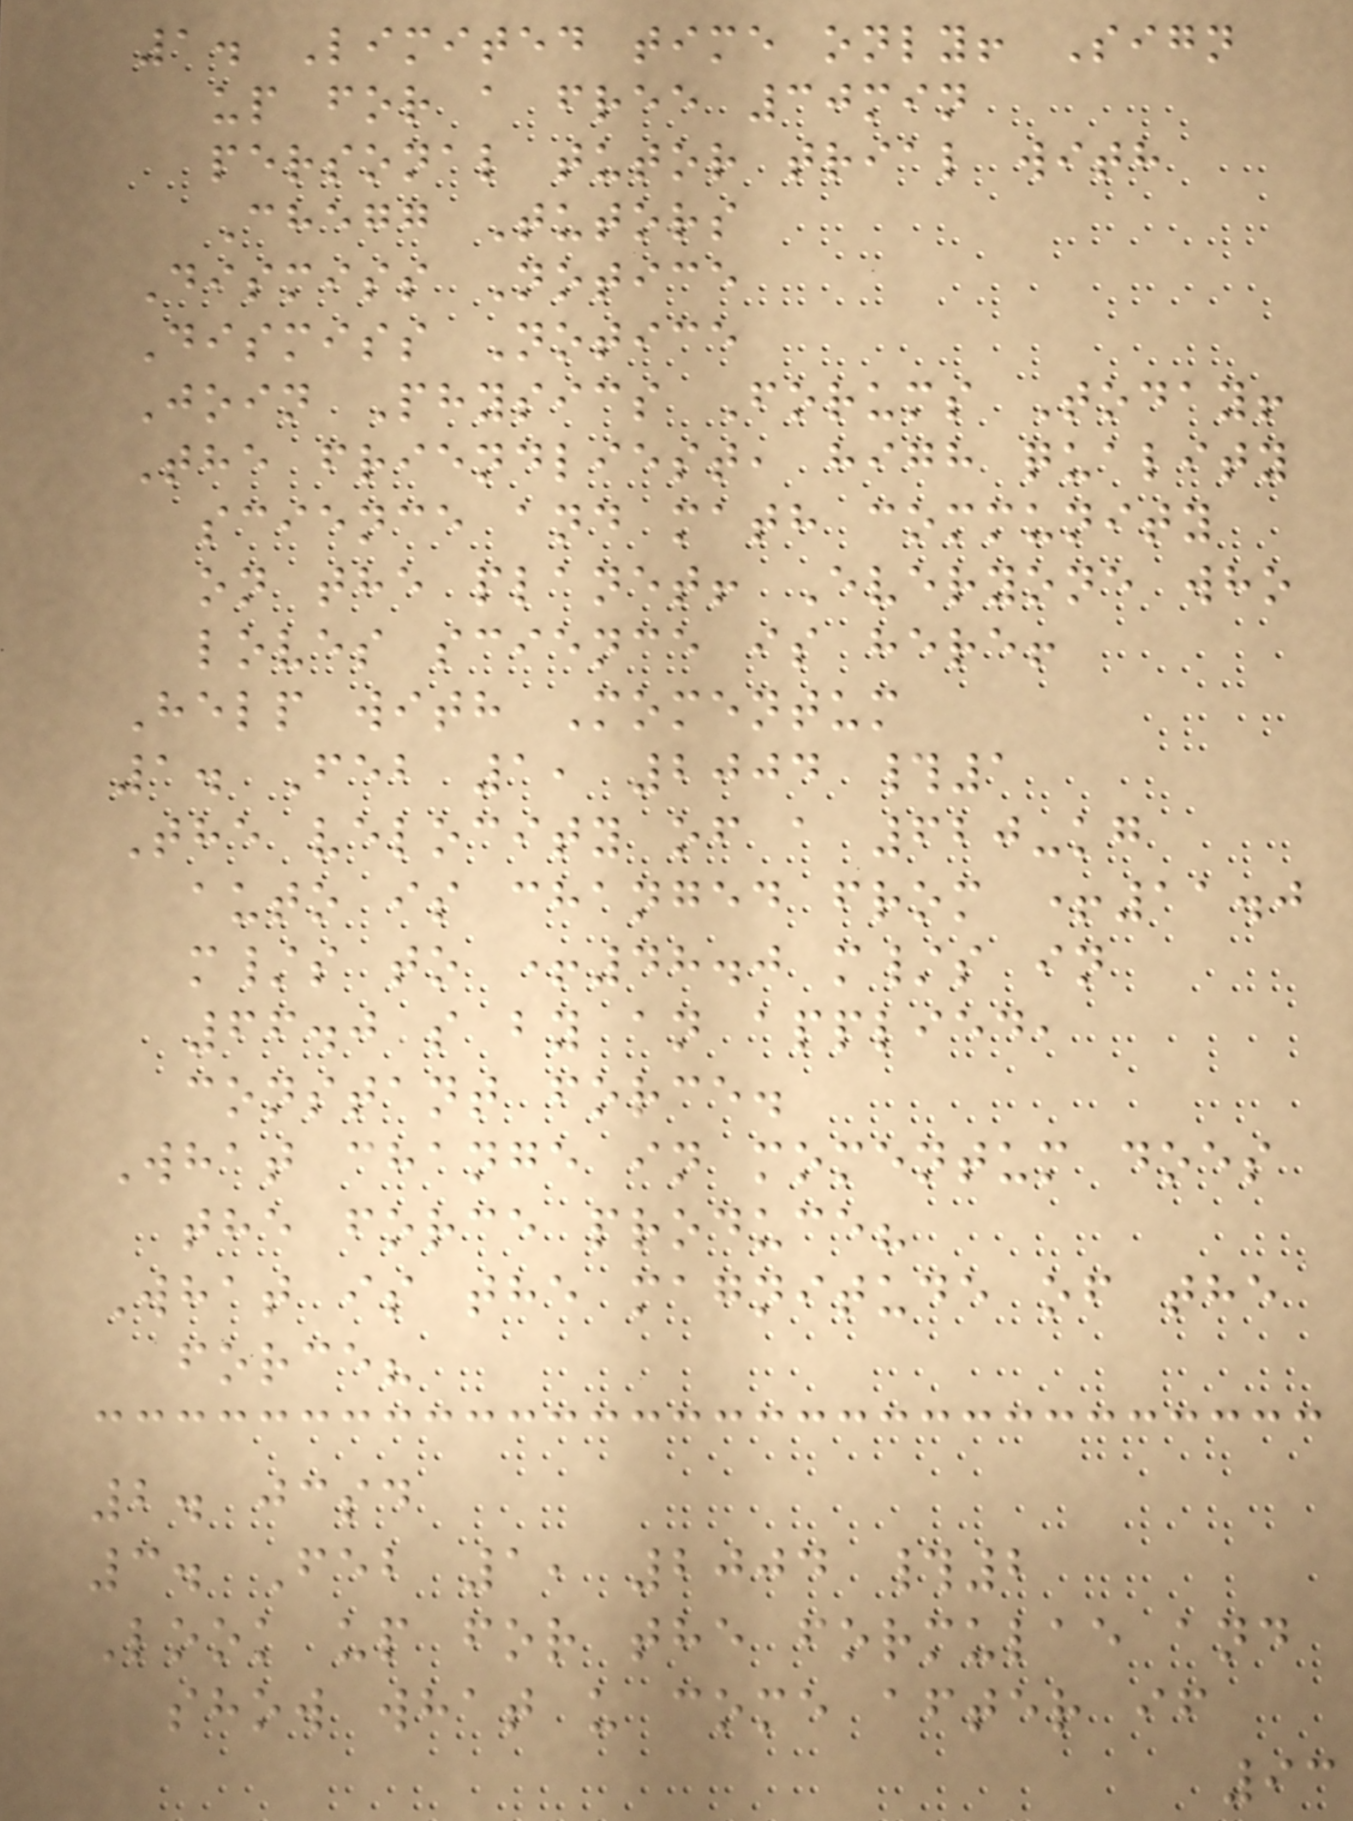1. Limited time only! Sign
up for a free 30min
personal tutor trial with
Chegg Tutors
Dismiss Notice
Dismiss Notice
Join Physics Forums Today!
The friendliest, high quality
science and math community
on the planet! Everyone who
loves science is here!
Help with Momentum
1. Feb 1, 2004 #1
The velocity of a 620-kg
auto is changed from +11.0
m/s to +48.0 m/s in
66.0 s by an applied,
constant force.
What change in momentum does
the force produce?
What is the magnitude of the
force?
2. jcsd
3. Feb 1, 2004 #2
Look up for the formulae and
show what u come after if
93
